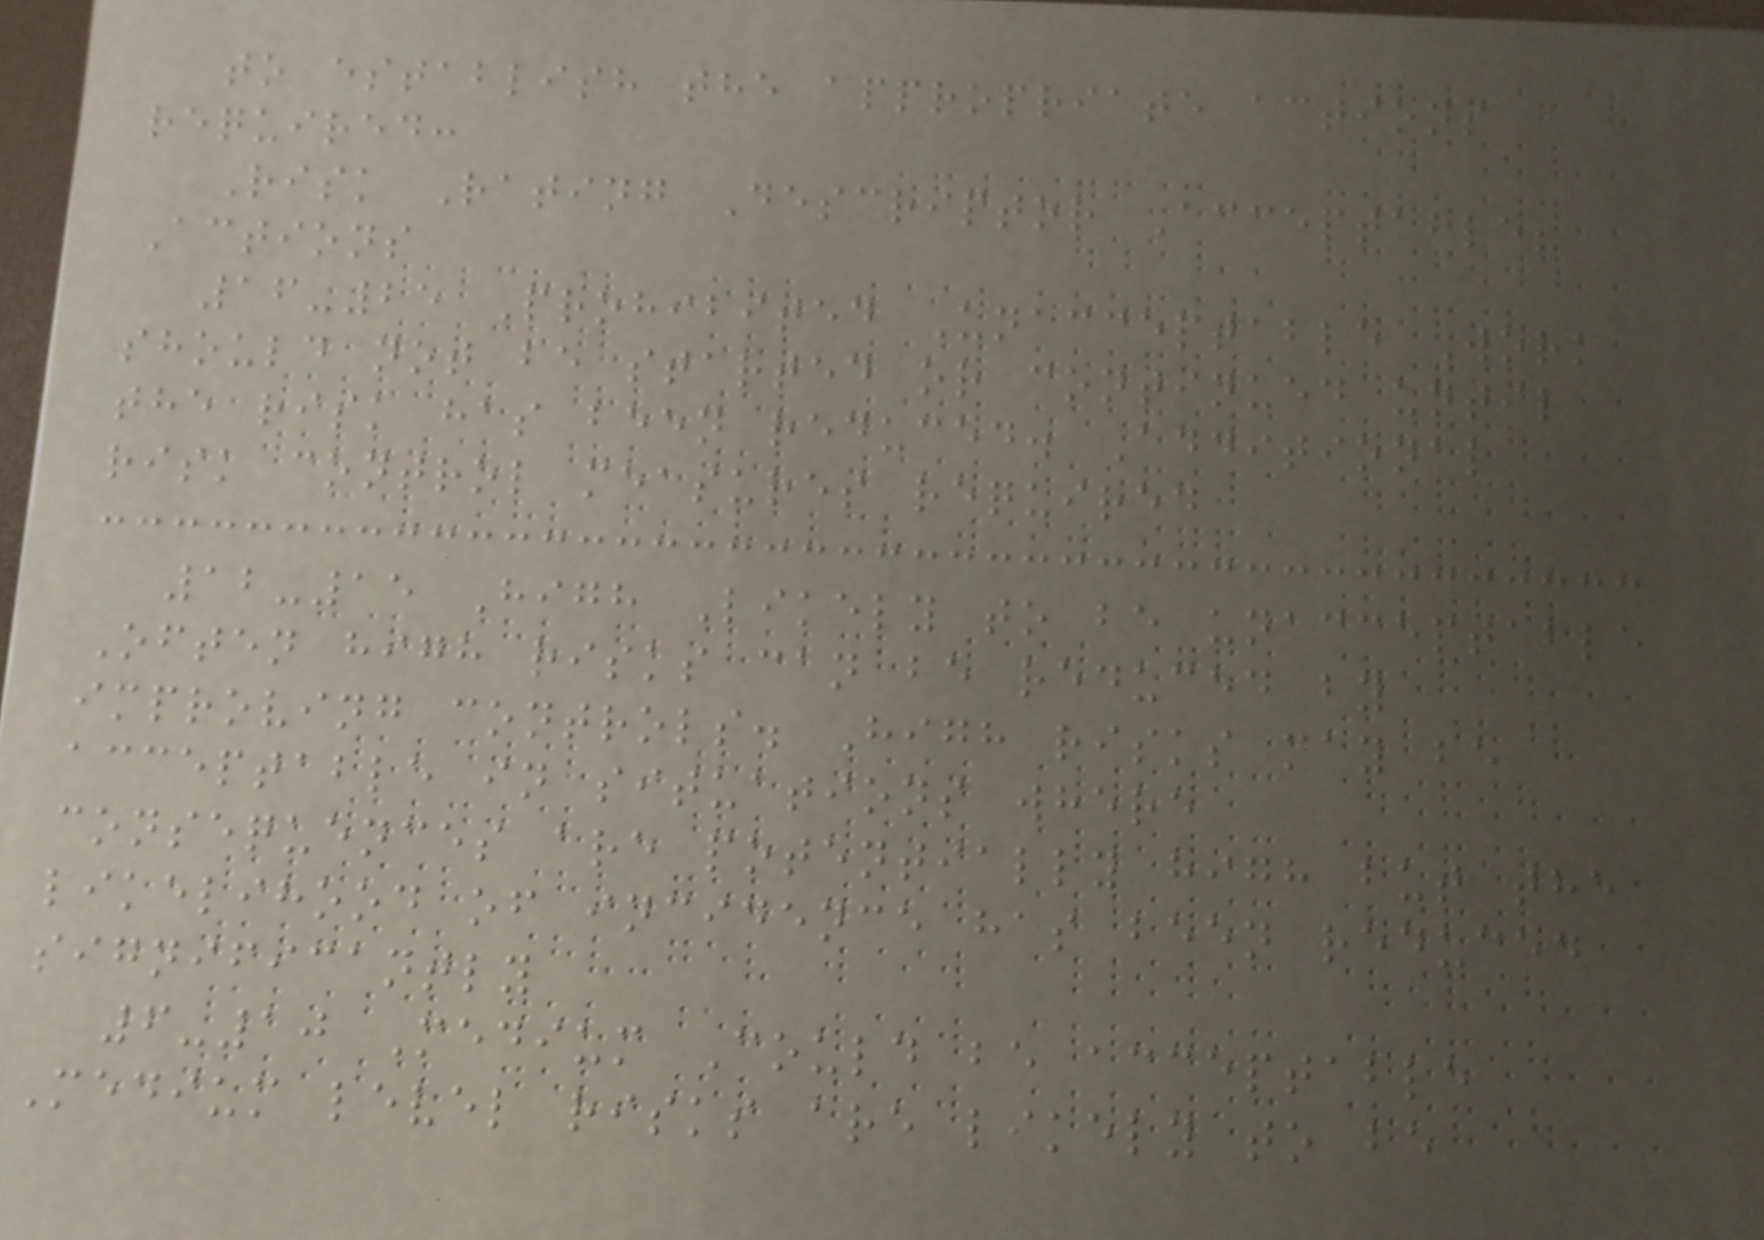to establish the appropriate actions
required:
Risk Rating Descriptor Acceptable?
Actions
16-25 Prohibited Unacceptable Work
should not be started or continued until
the risk has been reduced. Additional
risk control measures required
12-15 High Likely to be unacceptable
Often high risks can be reduced by
improving controls. High risks may be
acceptable in situations where
consequences are potentially high but the
likelihood of incidence has been reduced
significantly
6-10 Medium Could be acceptable
Medium level risks are likely to be
